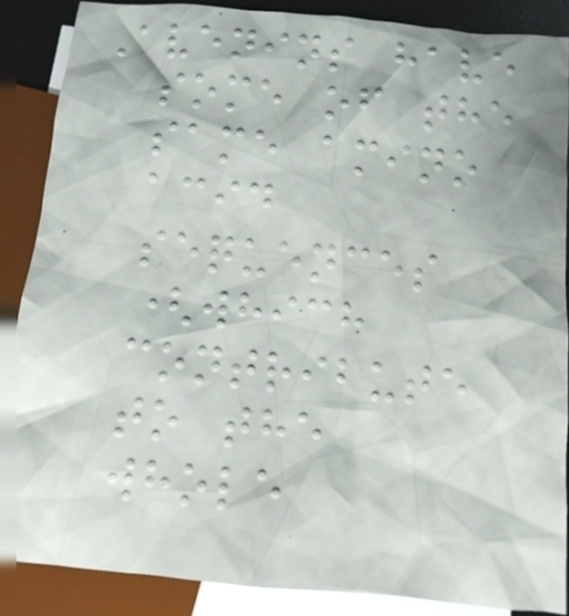Avenins have
some of the
same amino
acid
sequences
(which
contribute
to the
whole
